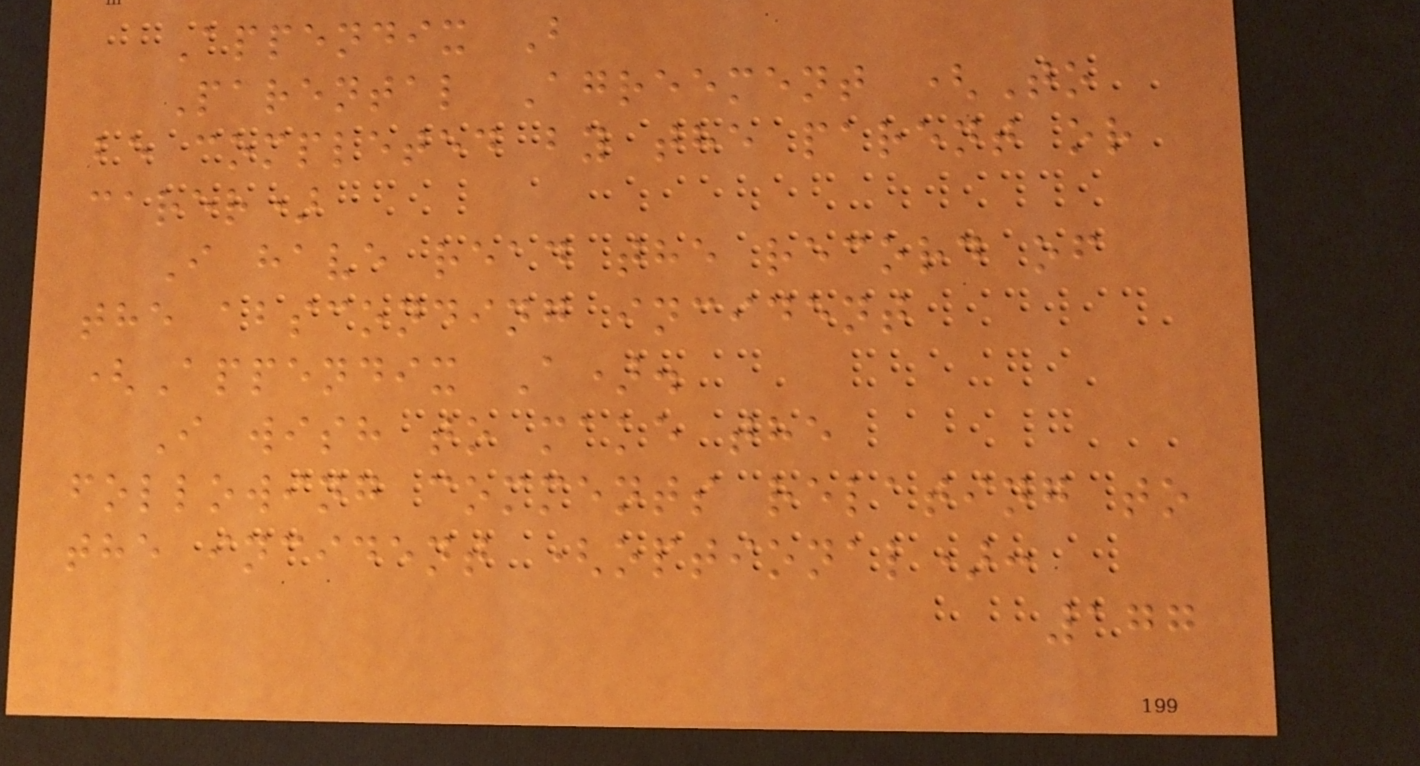Appendix B
Parental Agreement (To
be completed by the parent or
carer)
I have read the record of
the absconding incident
(Appendix A).
I wish to make the
following comments relating to
the incident (optional):
177
